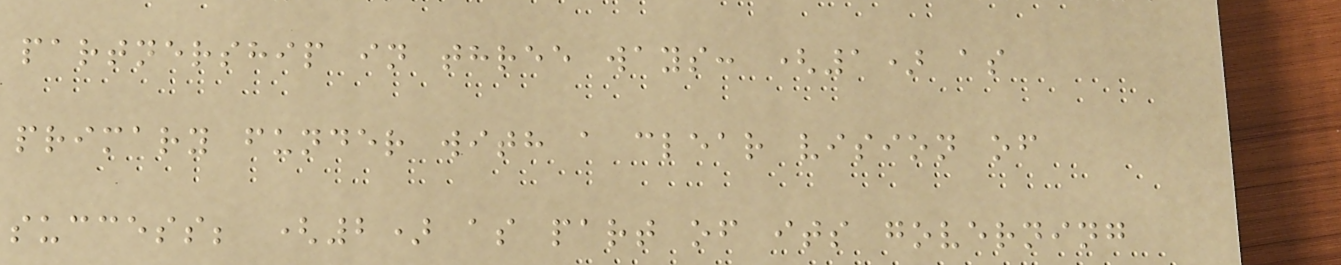partnership in three ways: (1) as
primary funder with a clear vision of
success; (2) as part of its governing
